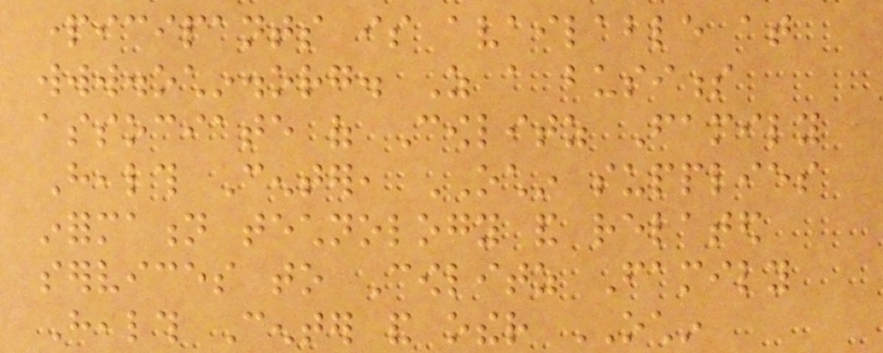participants is available at
www.ochin.org. As a business
associate of Cowlitz Family
Health Center, OCHIN supplies
information technology and related
services to Cowlitz Family
Health Center and other OCHIN
